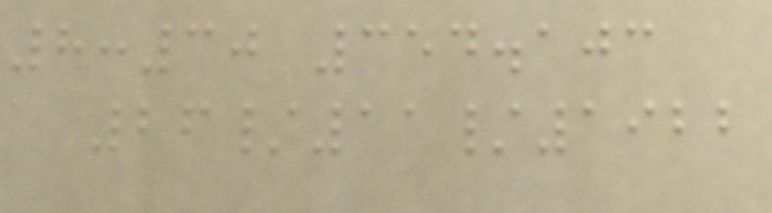8:30 354.103
26/11/1922
